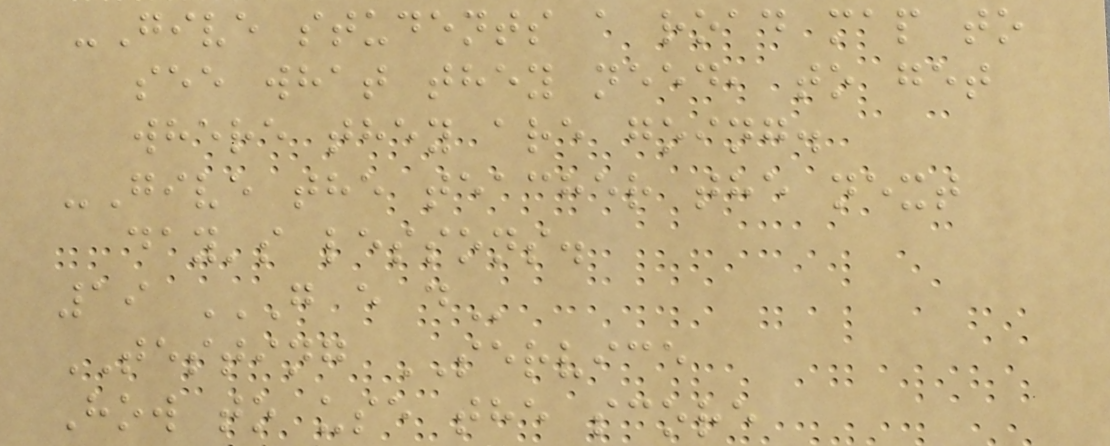-Give students a road map to
see what they need, to get
where they are going.
-Give the teacher the next
day's lessons.
19 G E D
TESTING SERVICE
How to use the score
